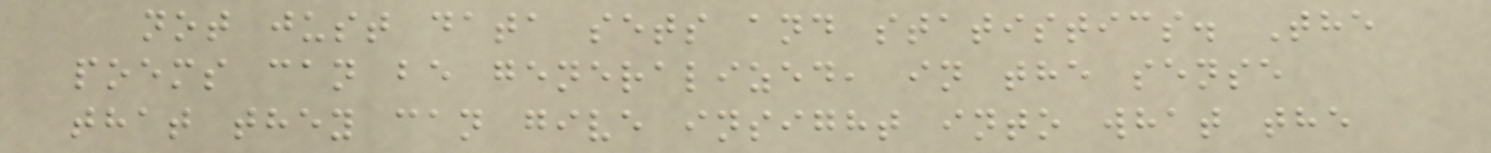not just data sets and statistics. The
poems can be generalized, in the sense
that they can give insight into what the
